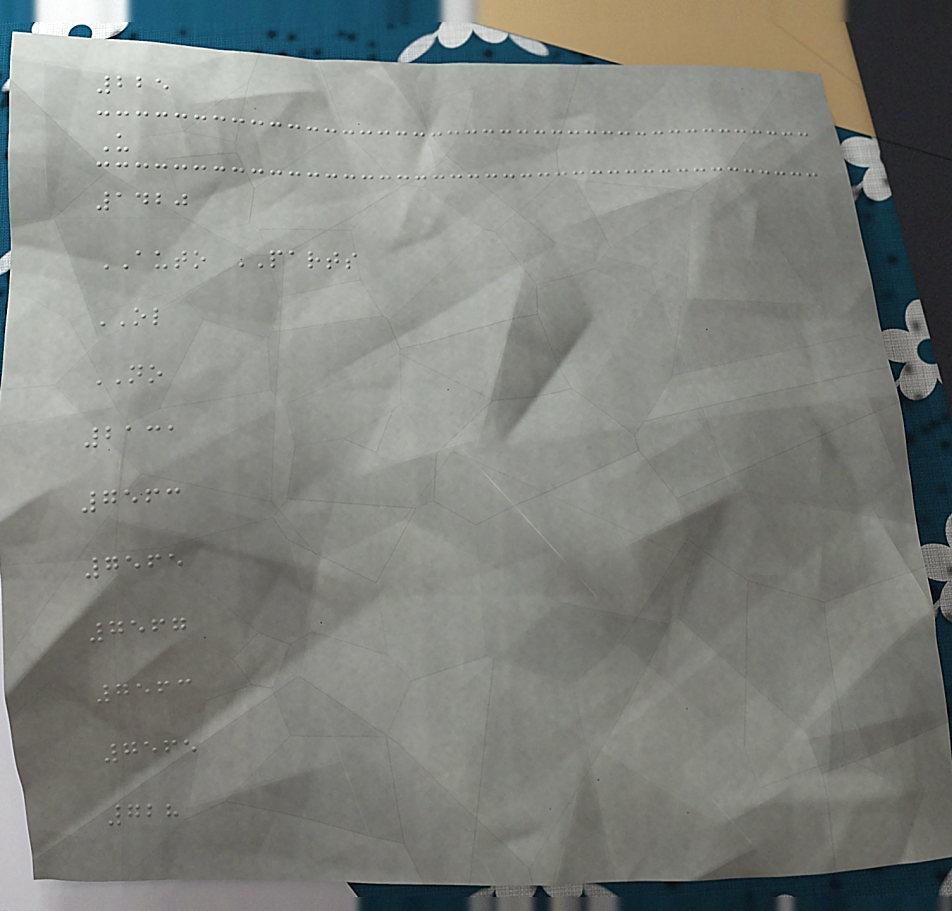225
U
1420
AUTO PARTS
OL
NO
2131
7563
7565
7567
7563
7565
728
